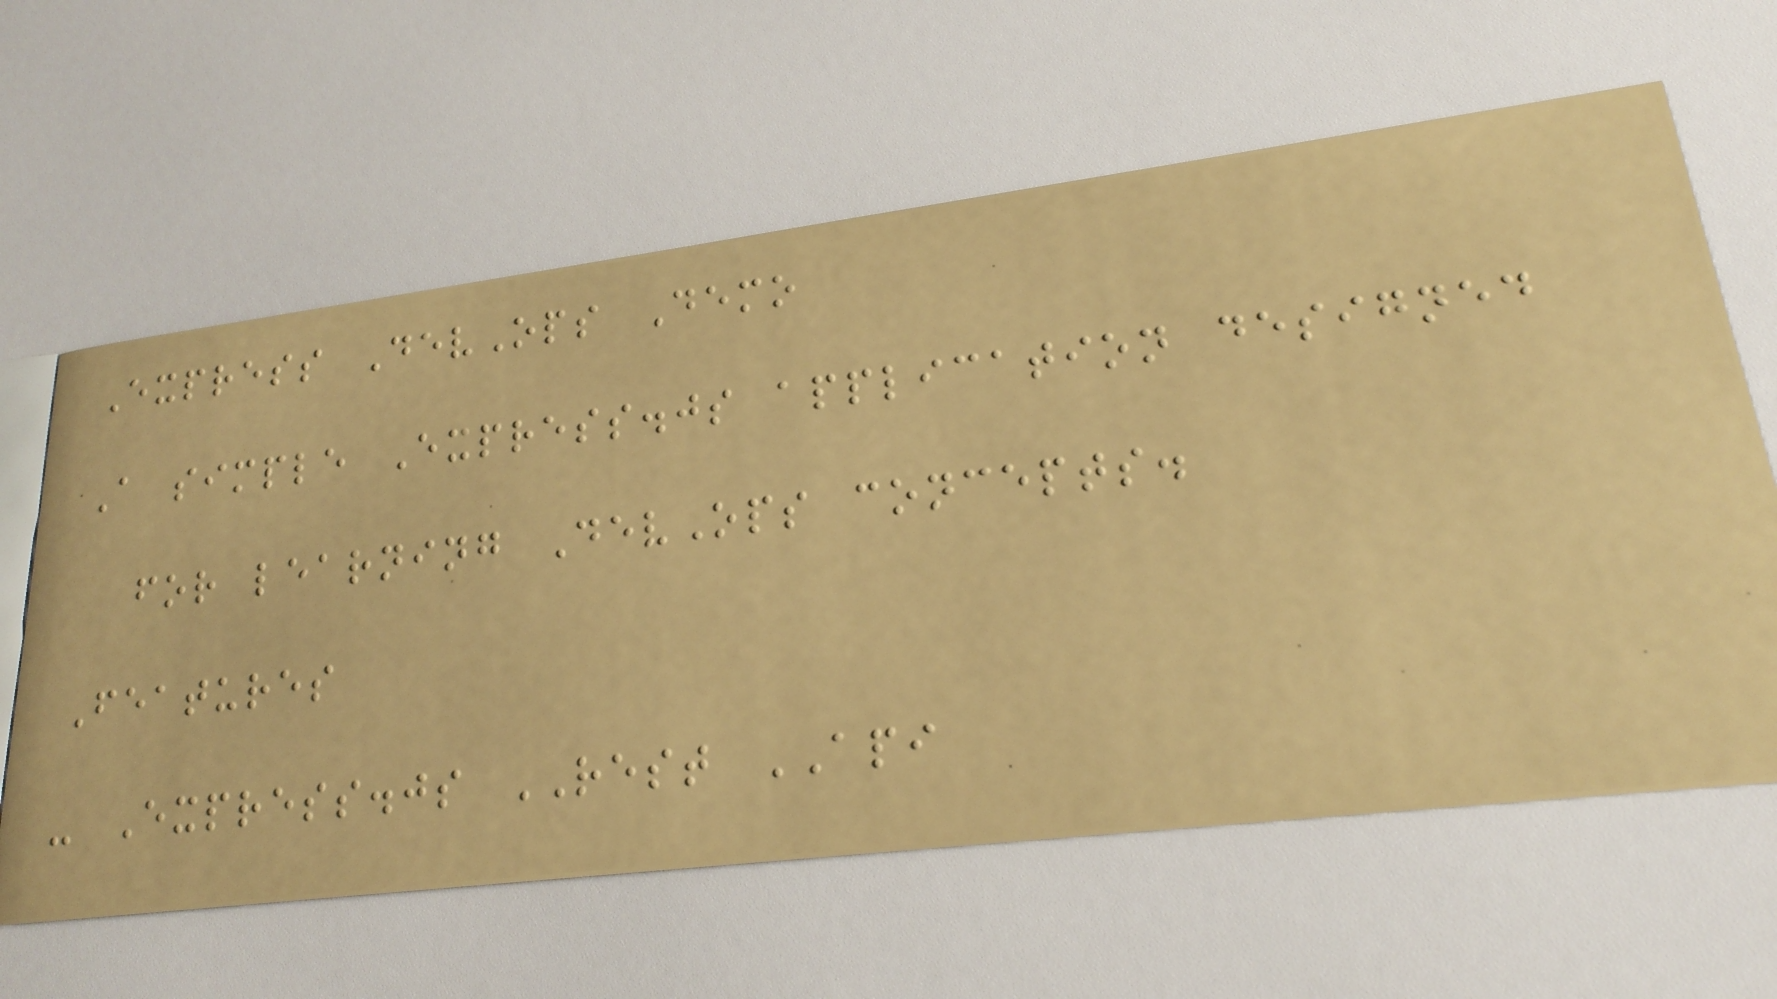Express DevOps Demo
A simple Express.js application designed
for learning DevOps concepts.
Features
- Express.js REST API
